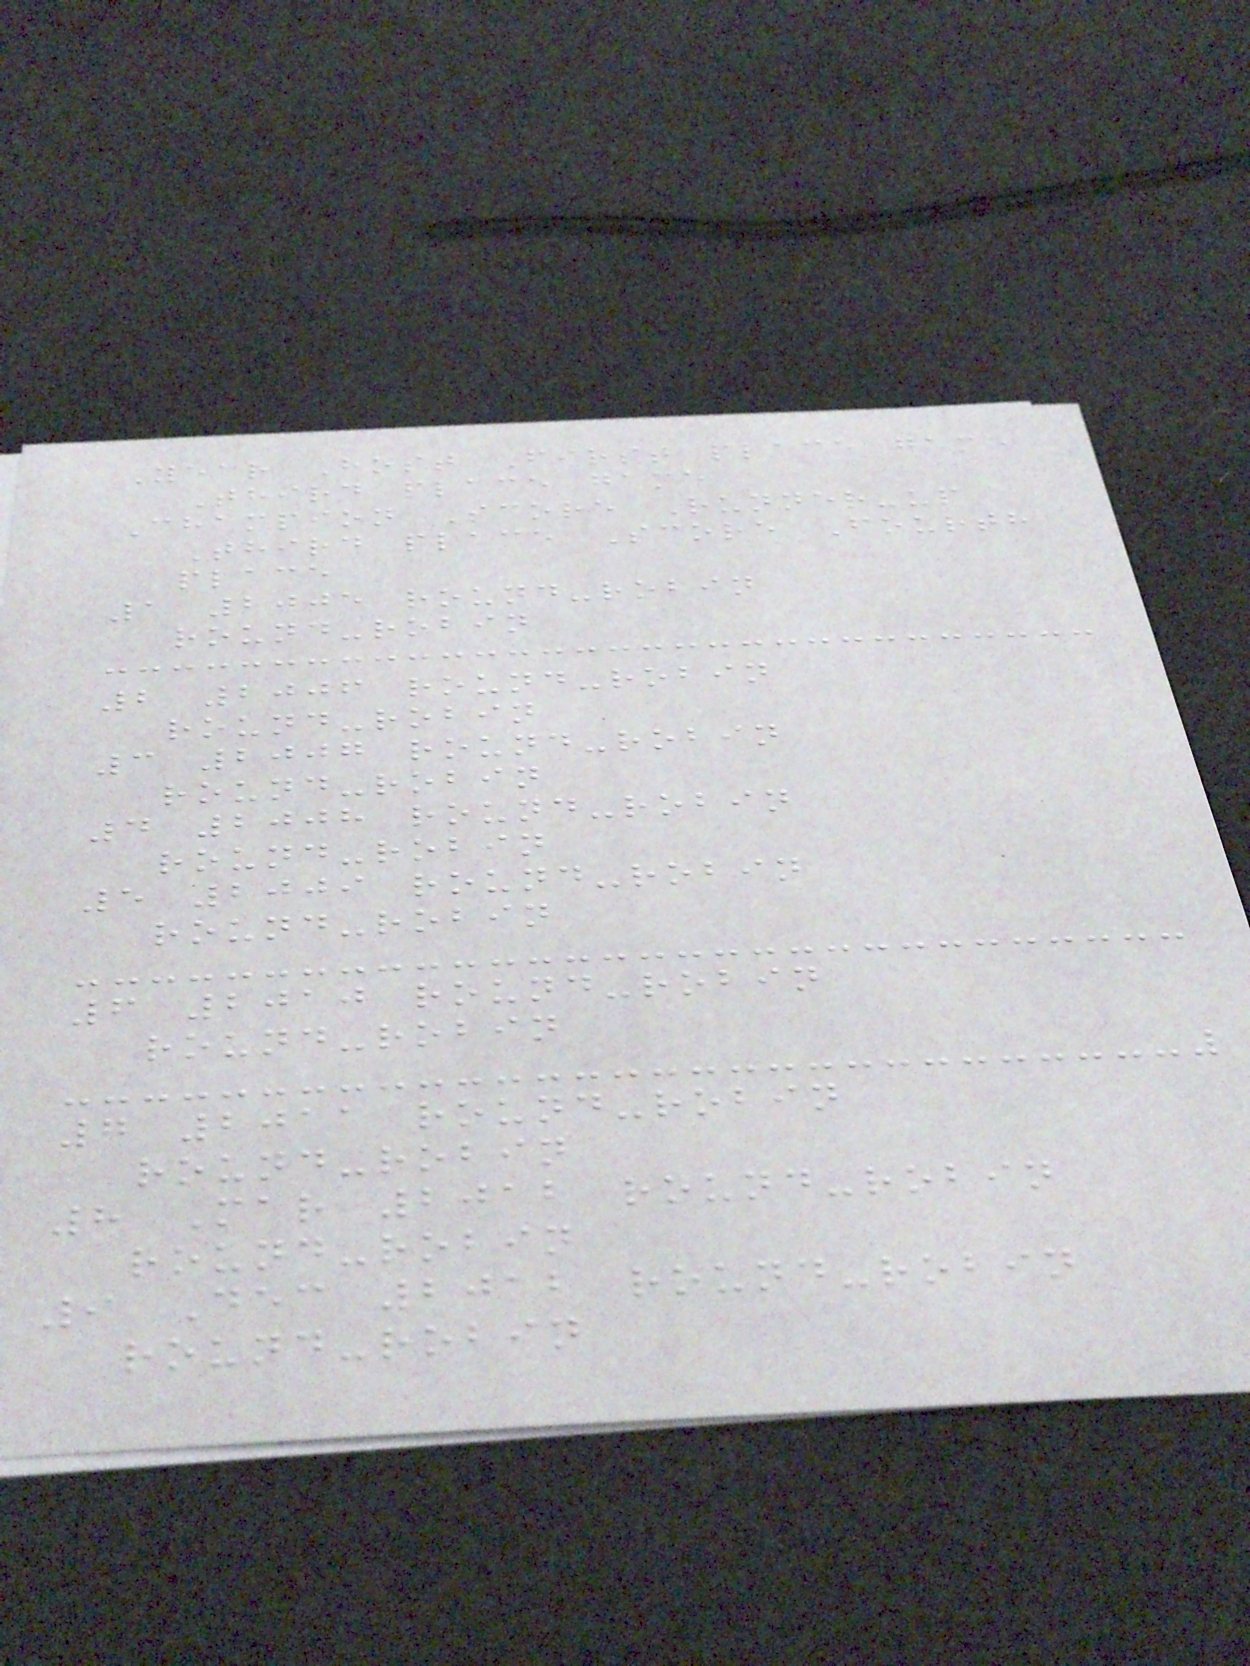Year Host First place game
Third place game
Champion Score Runner-up
Third place Score Fourth
place
1 2005 round-robin
round-robin
2 2006 round-robin
round-robin
3 2007 round-robin
round-robin
4 2008 round-robin
round-robin
5 2009 round-robin
round-robin
6 2010 round-robin
round-robin
7 2011 round-robin
round-robin
8 Mar 2012 round-robin
round-robin
9 Dec 2012 round-robin
round-robin
